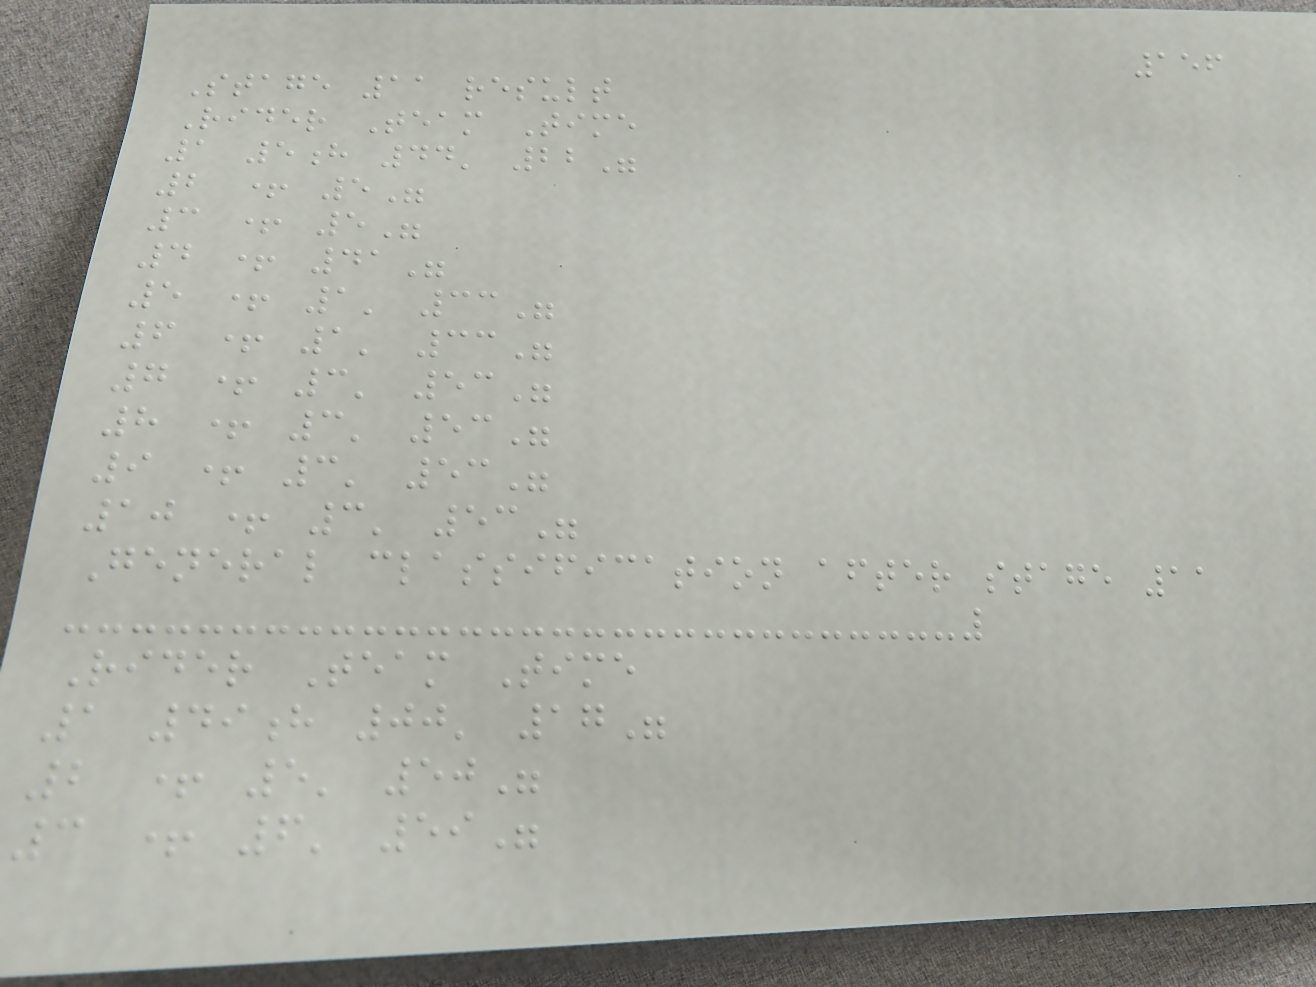156
Stage 11 result
Rider Team Time
1 5h 44' 22"
2 + 5"
3 + 5"
4 + 41"
5 + 1' 33"
6 + 1' 33"
7 + 3' 53"
8 + 3' 53"
9 + 3' 53"
10 + 3' 53"
General classification after stage 11
Rider Team Time
1 49h 00' 17"
2 + 5' 50"
3 + 6' 59"
